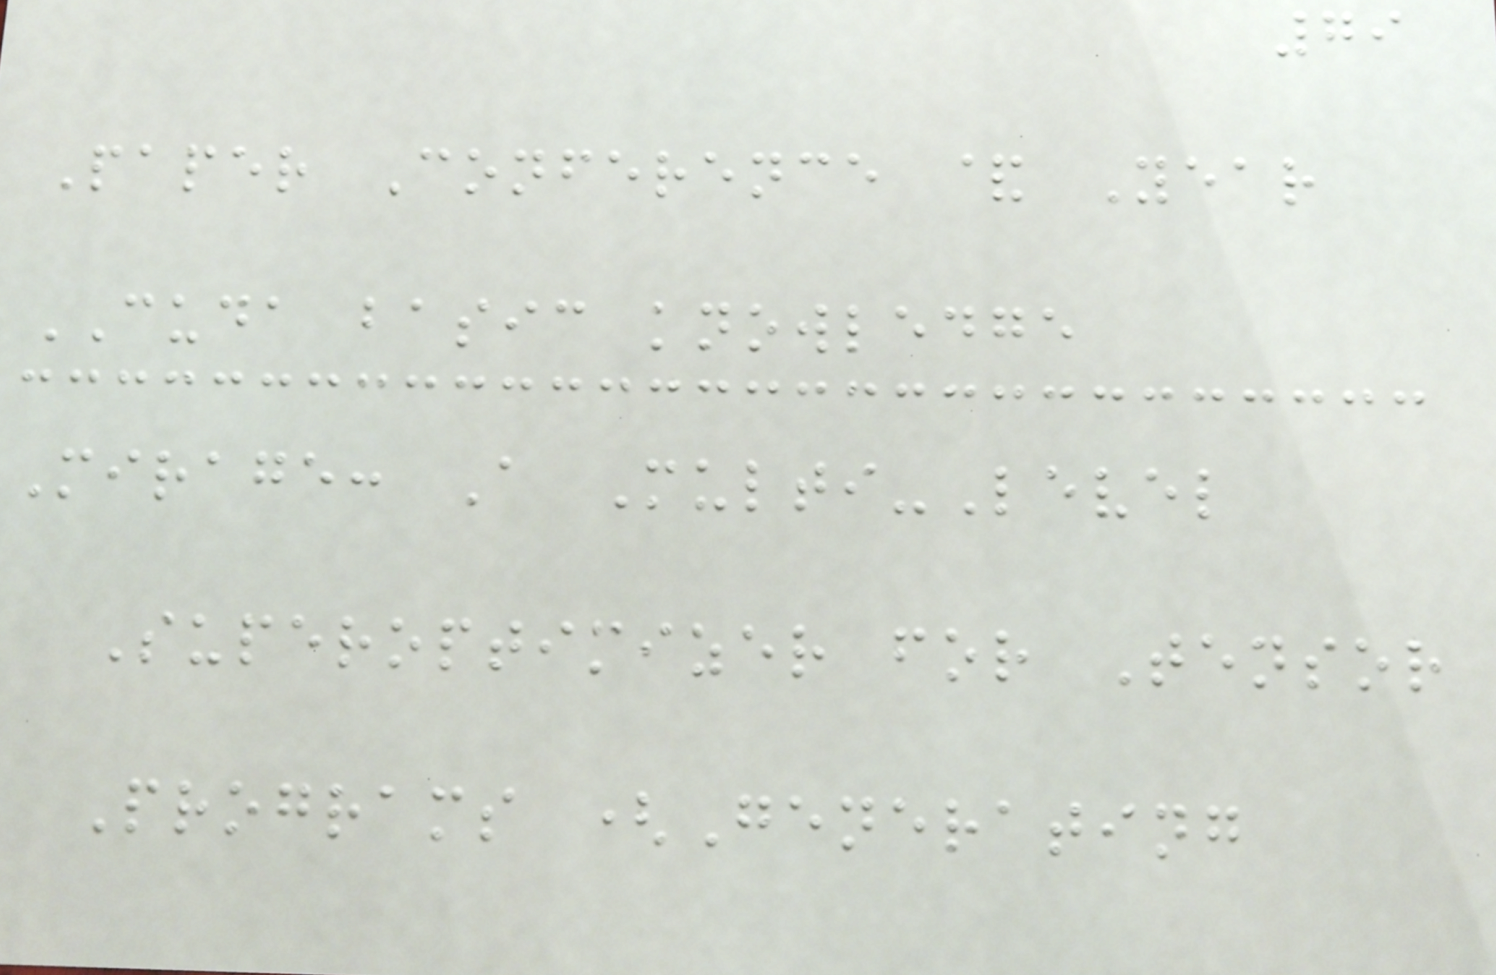79
Paper Conference & Year
CUDA basic knowledge
Mirage: A Multi-Level
Superoptimizer for Tensor
Programs (Generating
